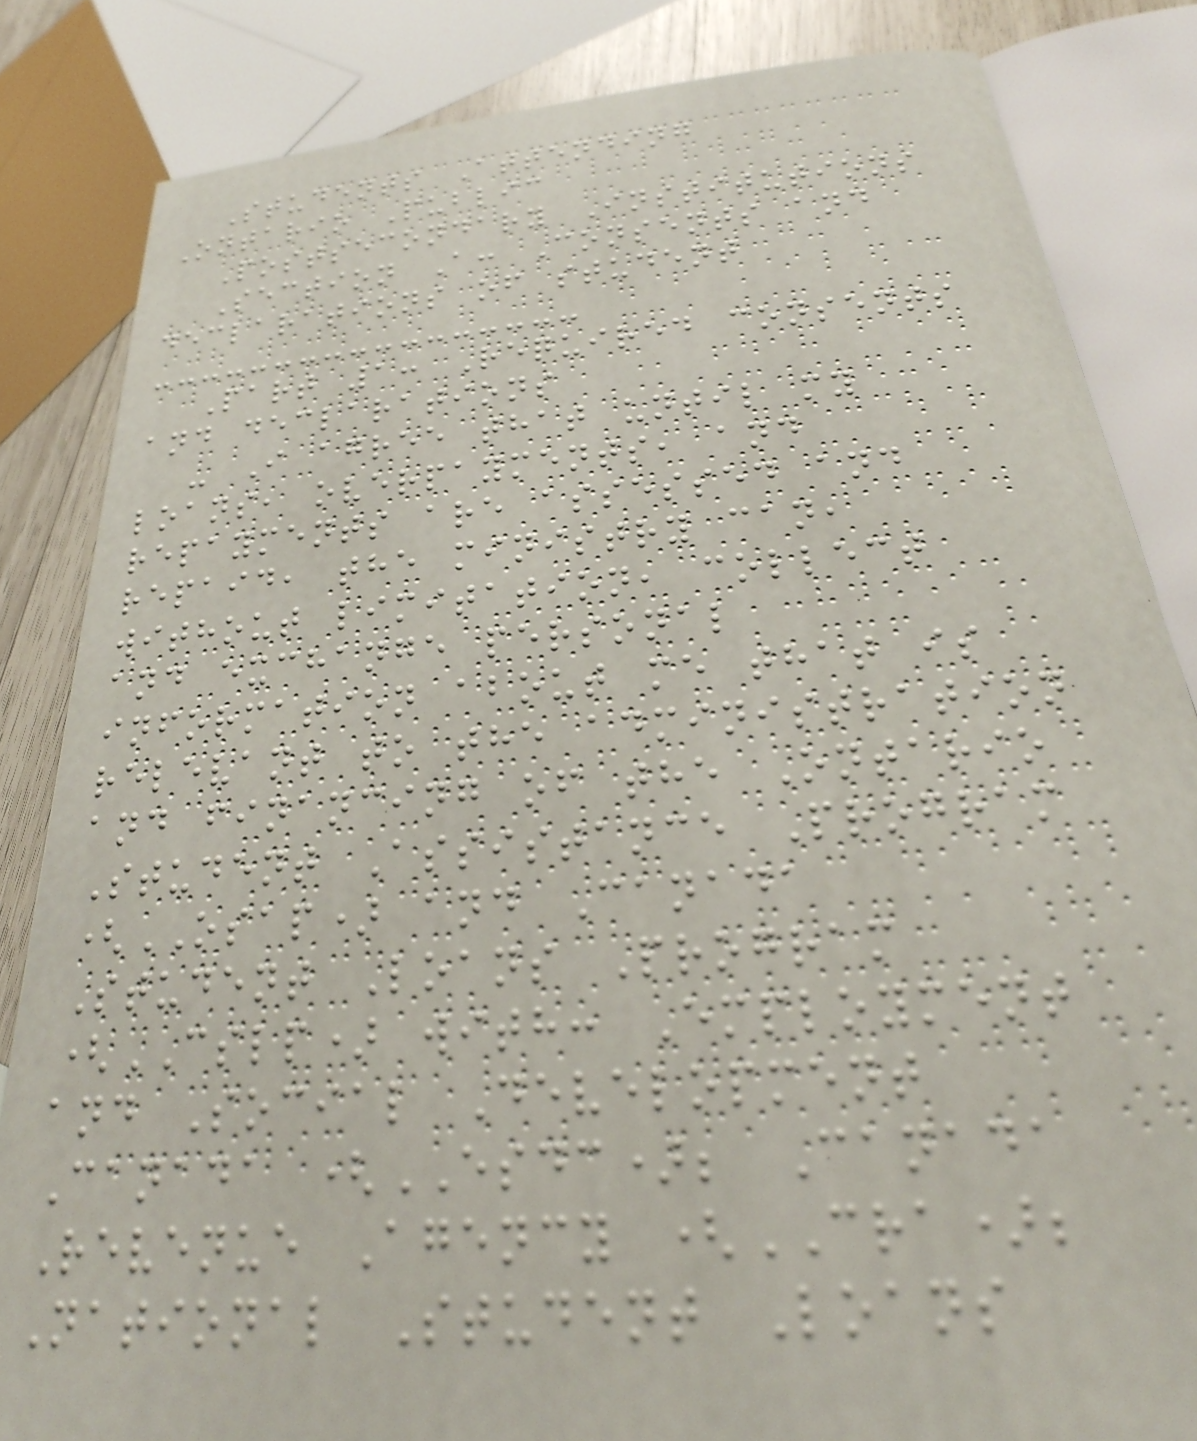Students Attending
Ontario Public
Postsecondary Institutions
Section A: Consents and
declarations of student
Part 1: Required consents
and declarations
- I agree that until my
loans, overpayments, and
repayments are assessed and
repaid, the ministry can,
without limitation, collect
and exchange personal
information about me that is
relevant to the administration
and financing of the Ontario
Student Assistance Program
(OSAP) and Canada
Student Loans Program
(CSLP) with: Employment
and Social Development
Canada (ESDC); Canada
Revenue Agency (CRA);
National Student Loans
